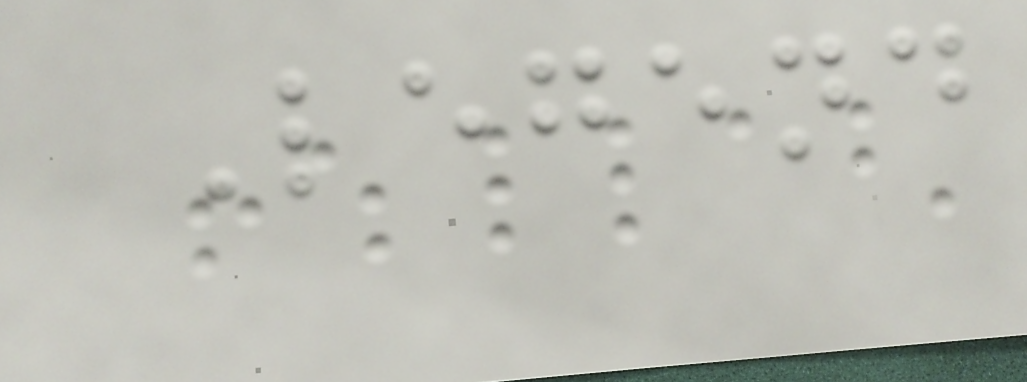Legend
